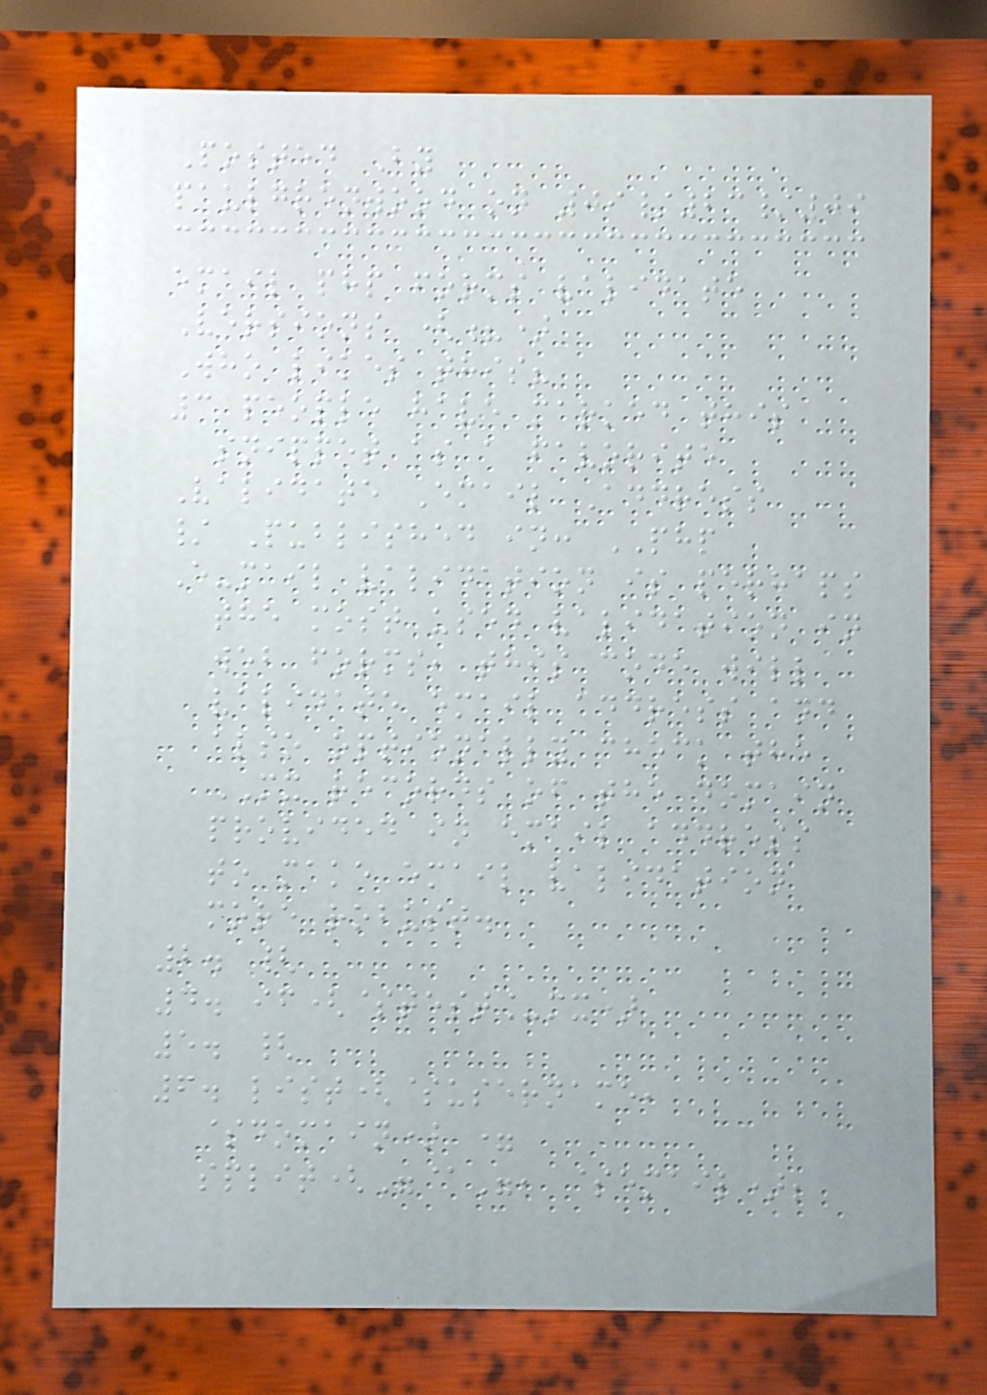Posted By
paulgrenwood on 09/23/09
email php forms validate
Versions (?)
Who likes this?
3 people have marked this
snippet as a favorite
Validate Email Address
/ Published in: PHP
E-mail validation is perhaps
the most used validation in
web forms, this code will
validate email address and
also optionally check the
MX records of the domain
provided in email address
to make email validation
more robust.
2. {
4. if($test_mx)
5. {
6. list($username,
$domain) =
split("@", $email);
